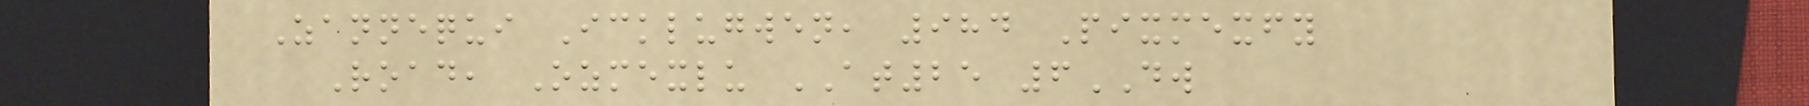Zannequi Icklugwen, 984 Pixmexfy
Road, Ozmexlu AT25 6DW
